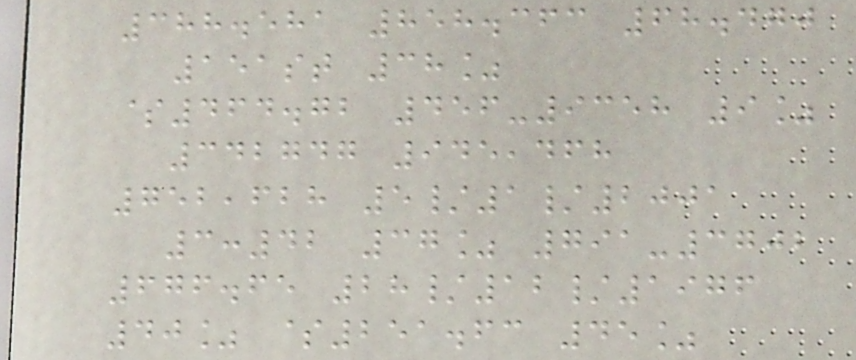388.581 858.363 68.470
151st 38%
$464.72 456-9358 9%
342747 945,468
752,628 5/1/2001
3:42 37% 791-3702
676.65 28/12/1976
40% $251.63 45%
